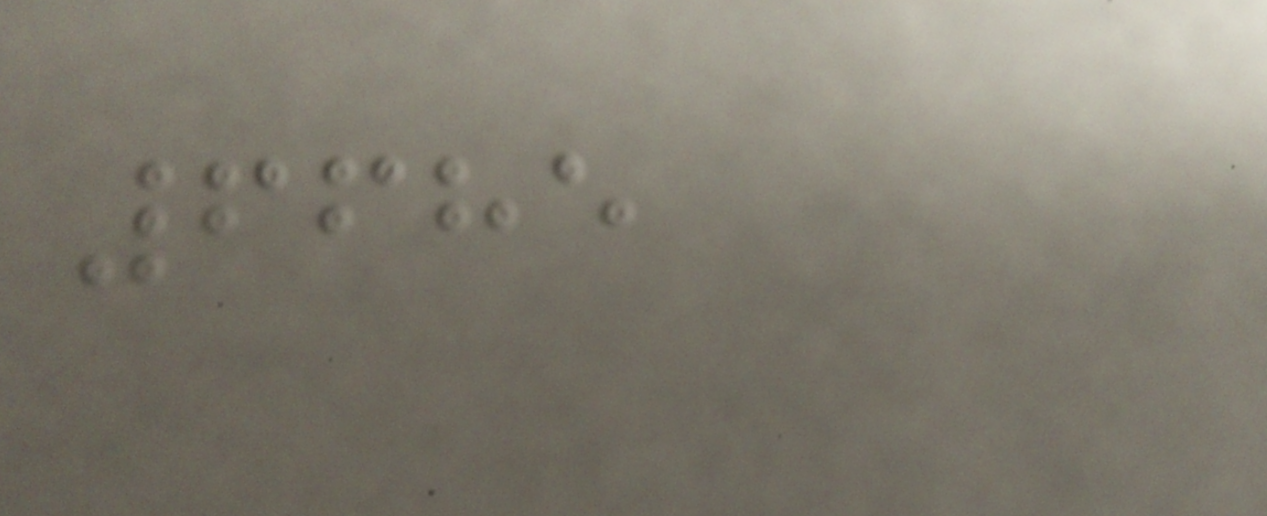6685
